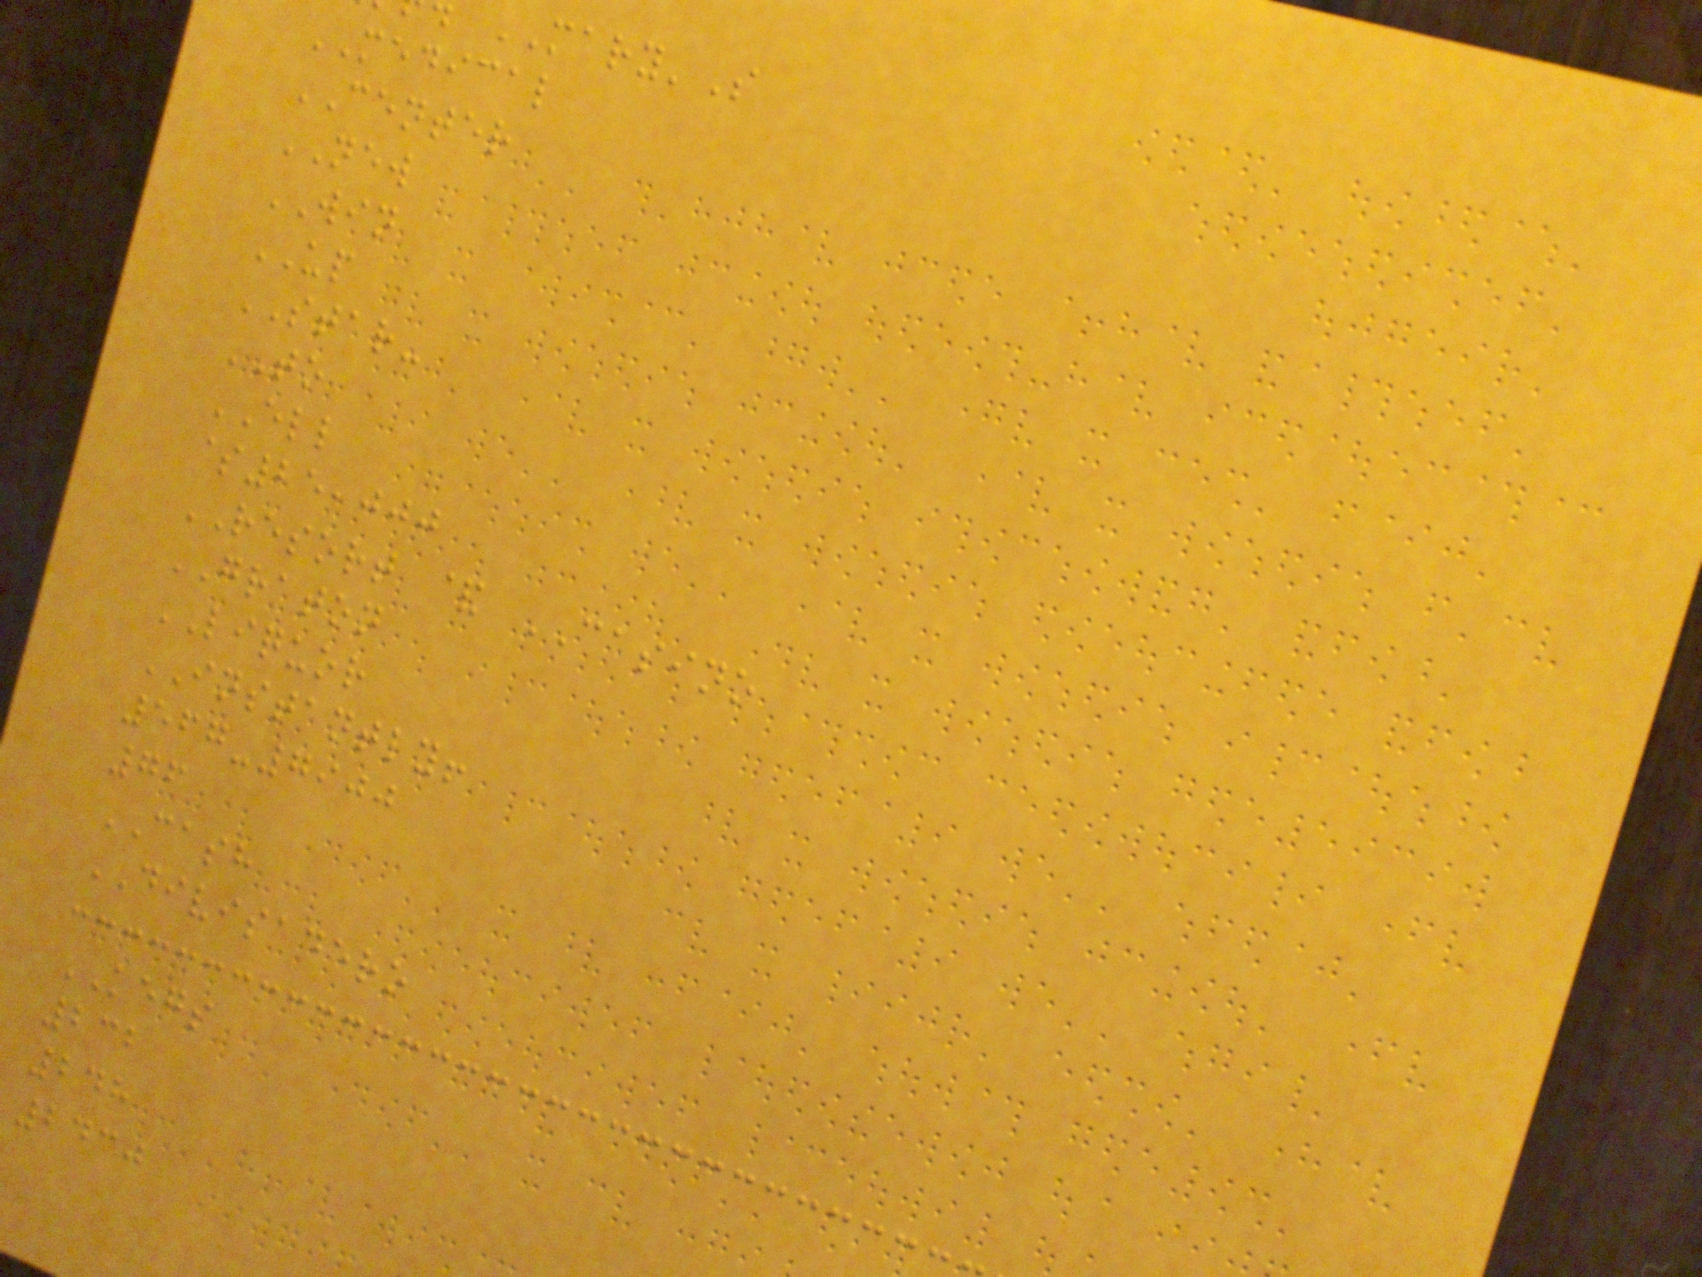MARY'S
MEDICAL
CENTER
NEW
WIN
UP
STAR-
TO
ELL
$25,000
RESORT & CASINO
GRATON
LIQUOR
INSTANTLY!
567-7900
76
CASH
DIVISADERO
KEGS
232
248
2430
